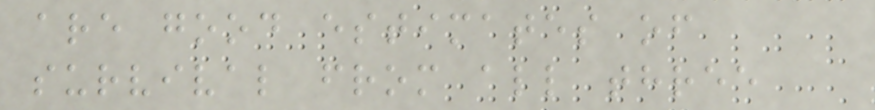are good estimates of
survival from all three
